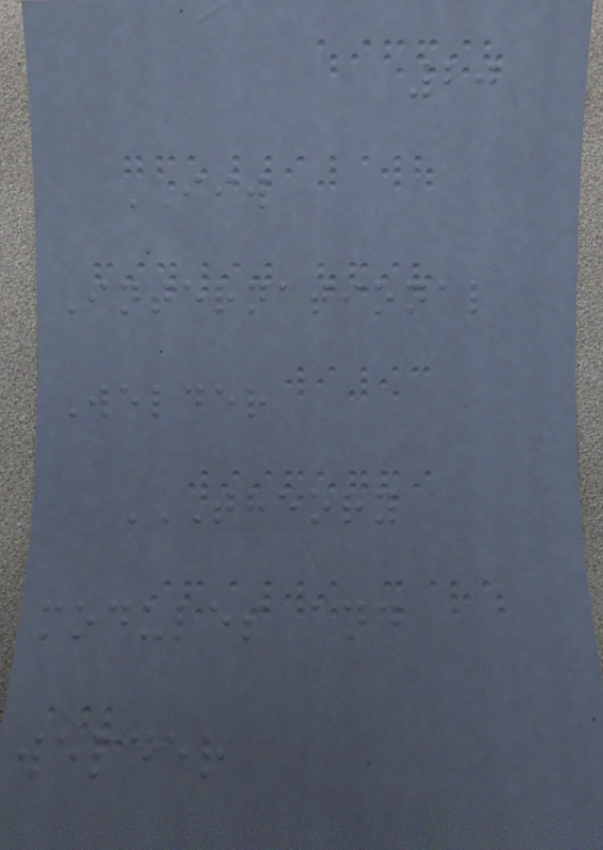20
IIW
International
Welder
THEORY
MODULES AND
WELDER
